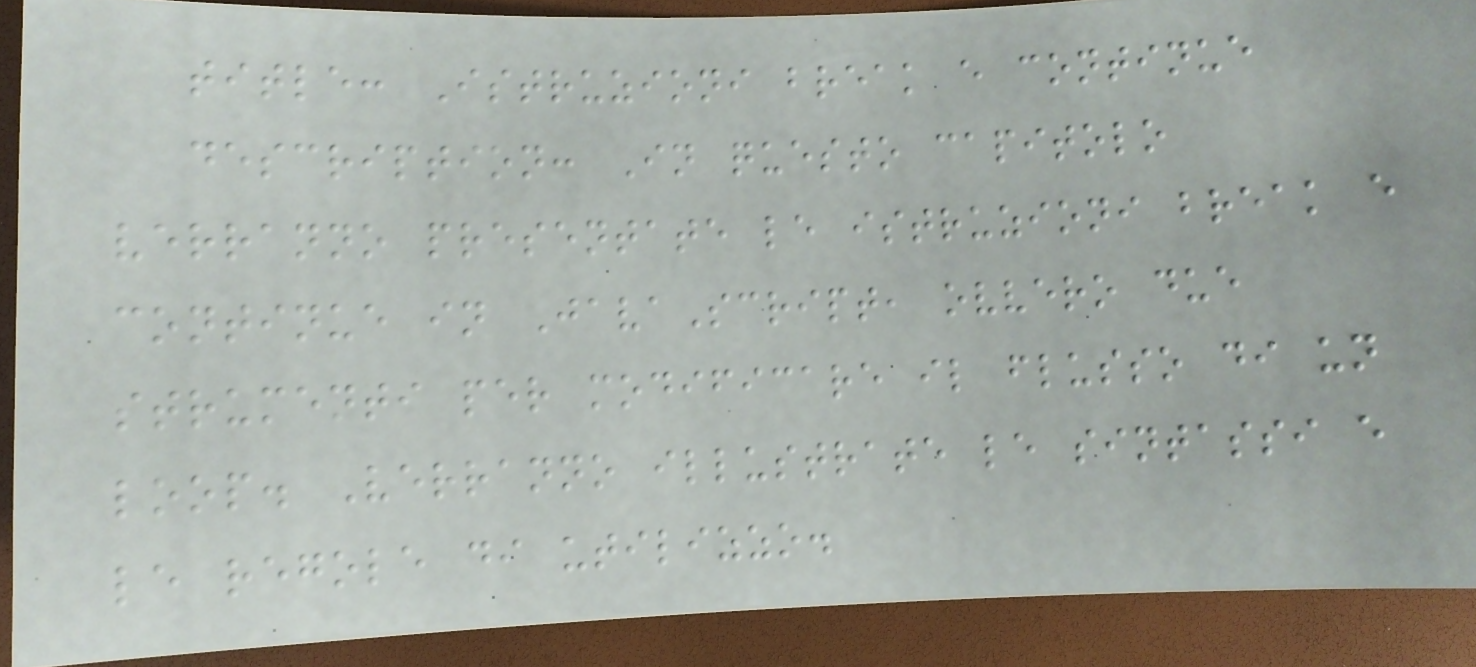title: Istruzioni break e continue
description: In questo capitolo
verranno presentate le istruzioni break e
continue in JavaScript, ovvero due
strumenti per modificare il flusso di un
loop. Verranno illustrate le sintassi e
le regole di utilizzo.
